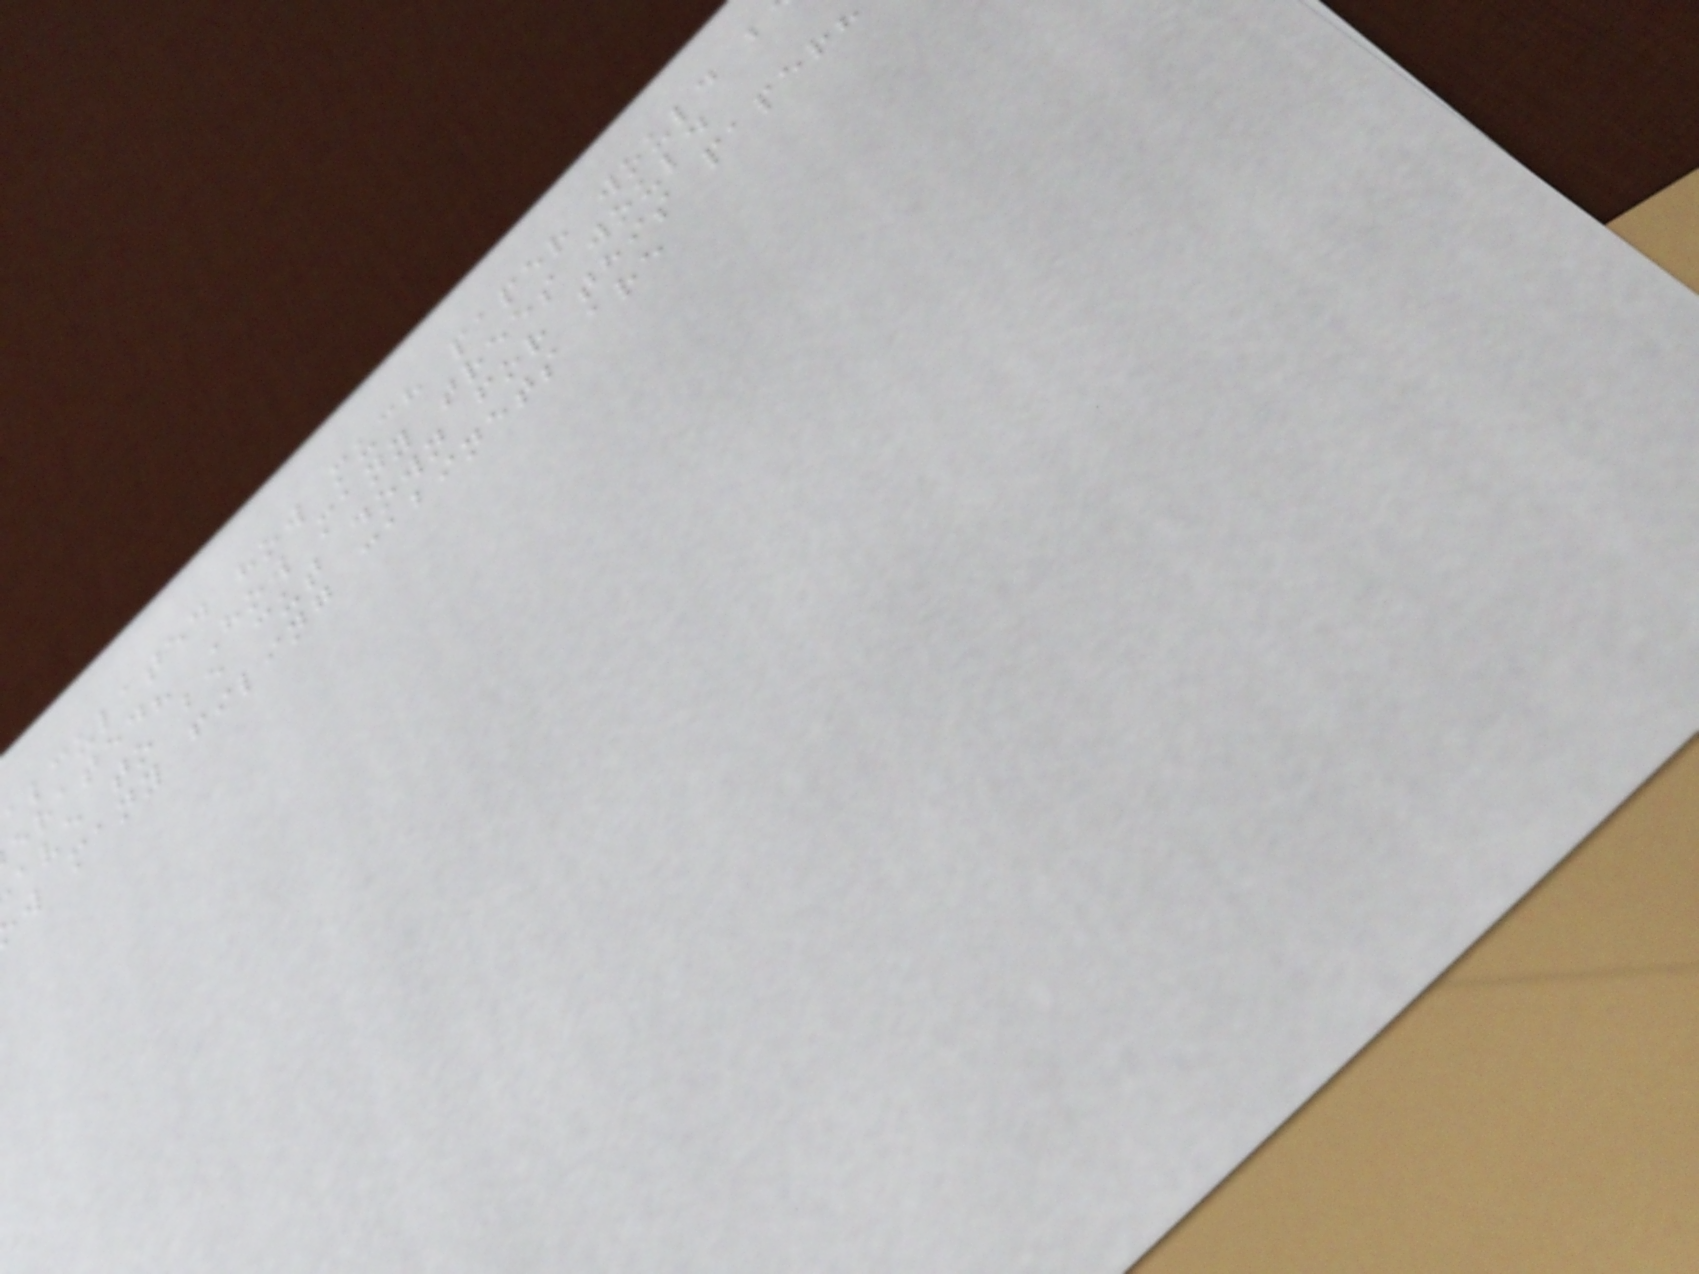alculated how much paper would b
erated? How many trees would
ave to be cut down for this paper?
w many filing cabinets are
